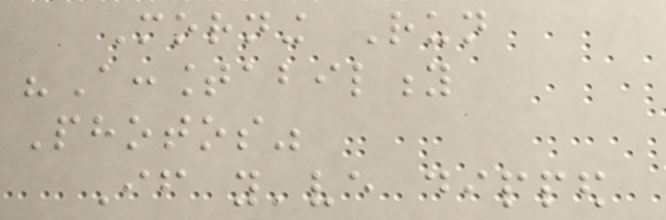Morning Run
"Accountability
Photos"
If you've dipped
